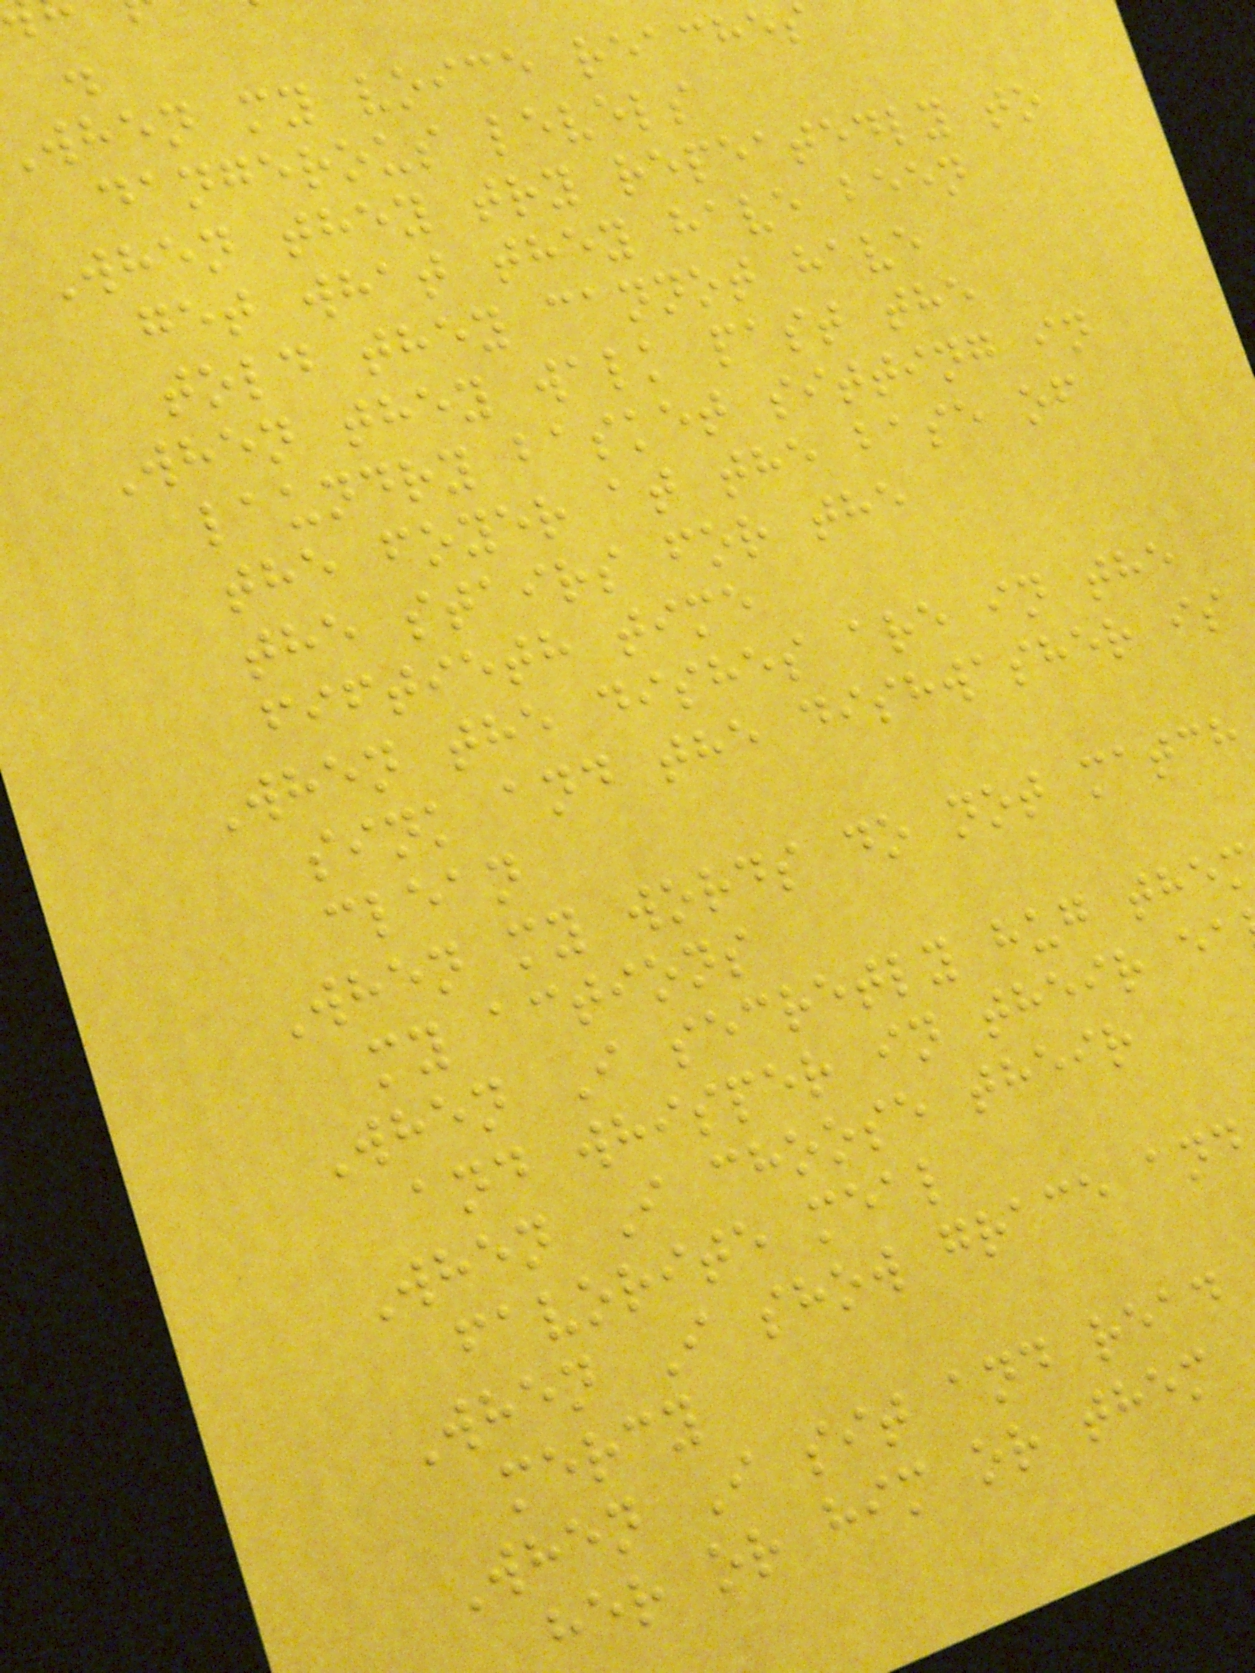.
when my voice reaches
dangerous levels
When they try repeatedly to
get what they have been
told they cannot have
When they walk past the
laundry basket sitting in
the foyer at the base of
the stairs for the
fiftieth time
When the dishes are in the
sink and the dishwasher is
clean
When my words do not match
my actions
When I secretly hug the
and whisper in their ea
When I choose their
favorite meal
When I show grace and
mercy
When I sit and read
her or him or them
